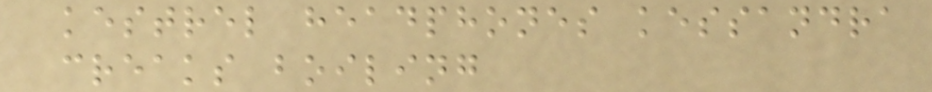kestrel headphones kessandra
creaks boiling
